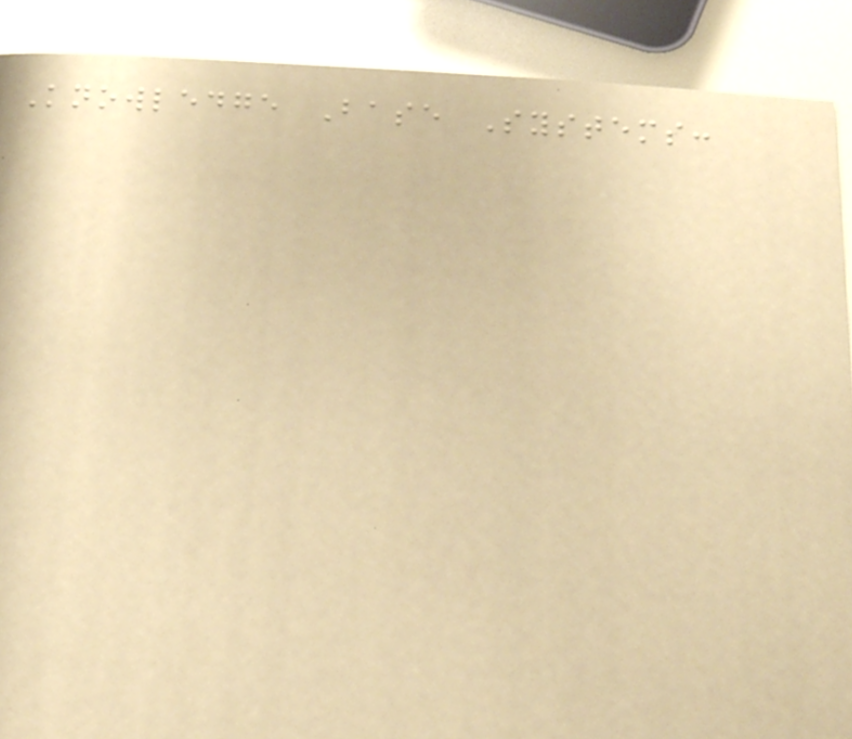Knowledge Base Systems:
